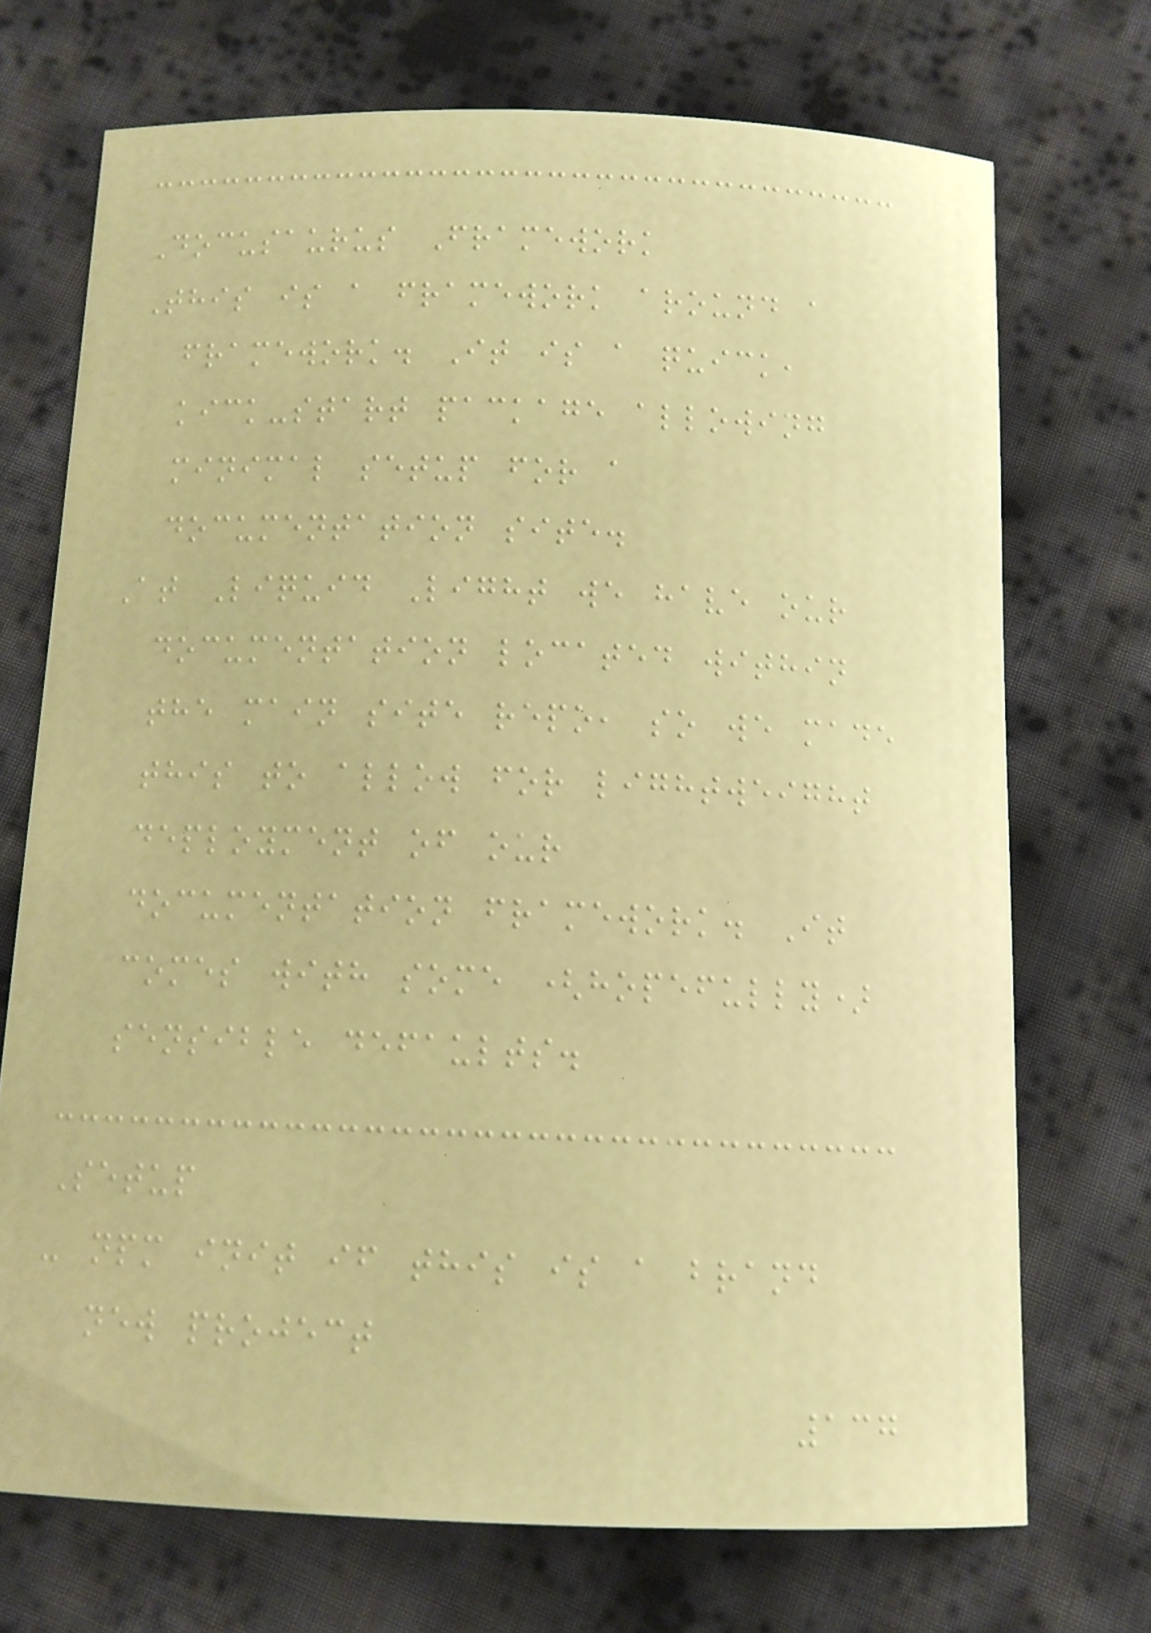Docusaurus Framework
This is a framework around a
framework. It is a quick,
kick-start package allowing
minimal setup for a
documentation site.
At Liquid Light we have our
documentation located within
the main site repo, so we made
this to allow for lightweight
deployment of our
documentation framework. It
comes with some (hopefully)
sensible defaults.
Setup
- npm init if this is a brand
new project
137
